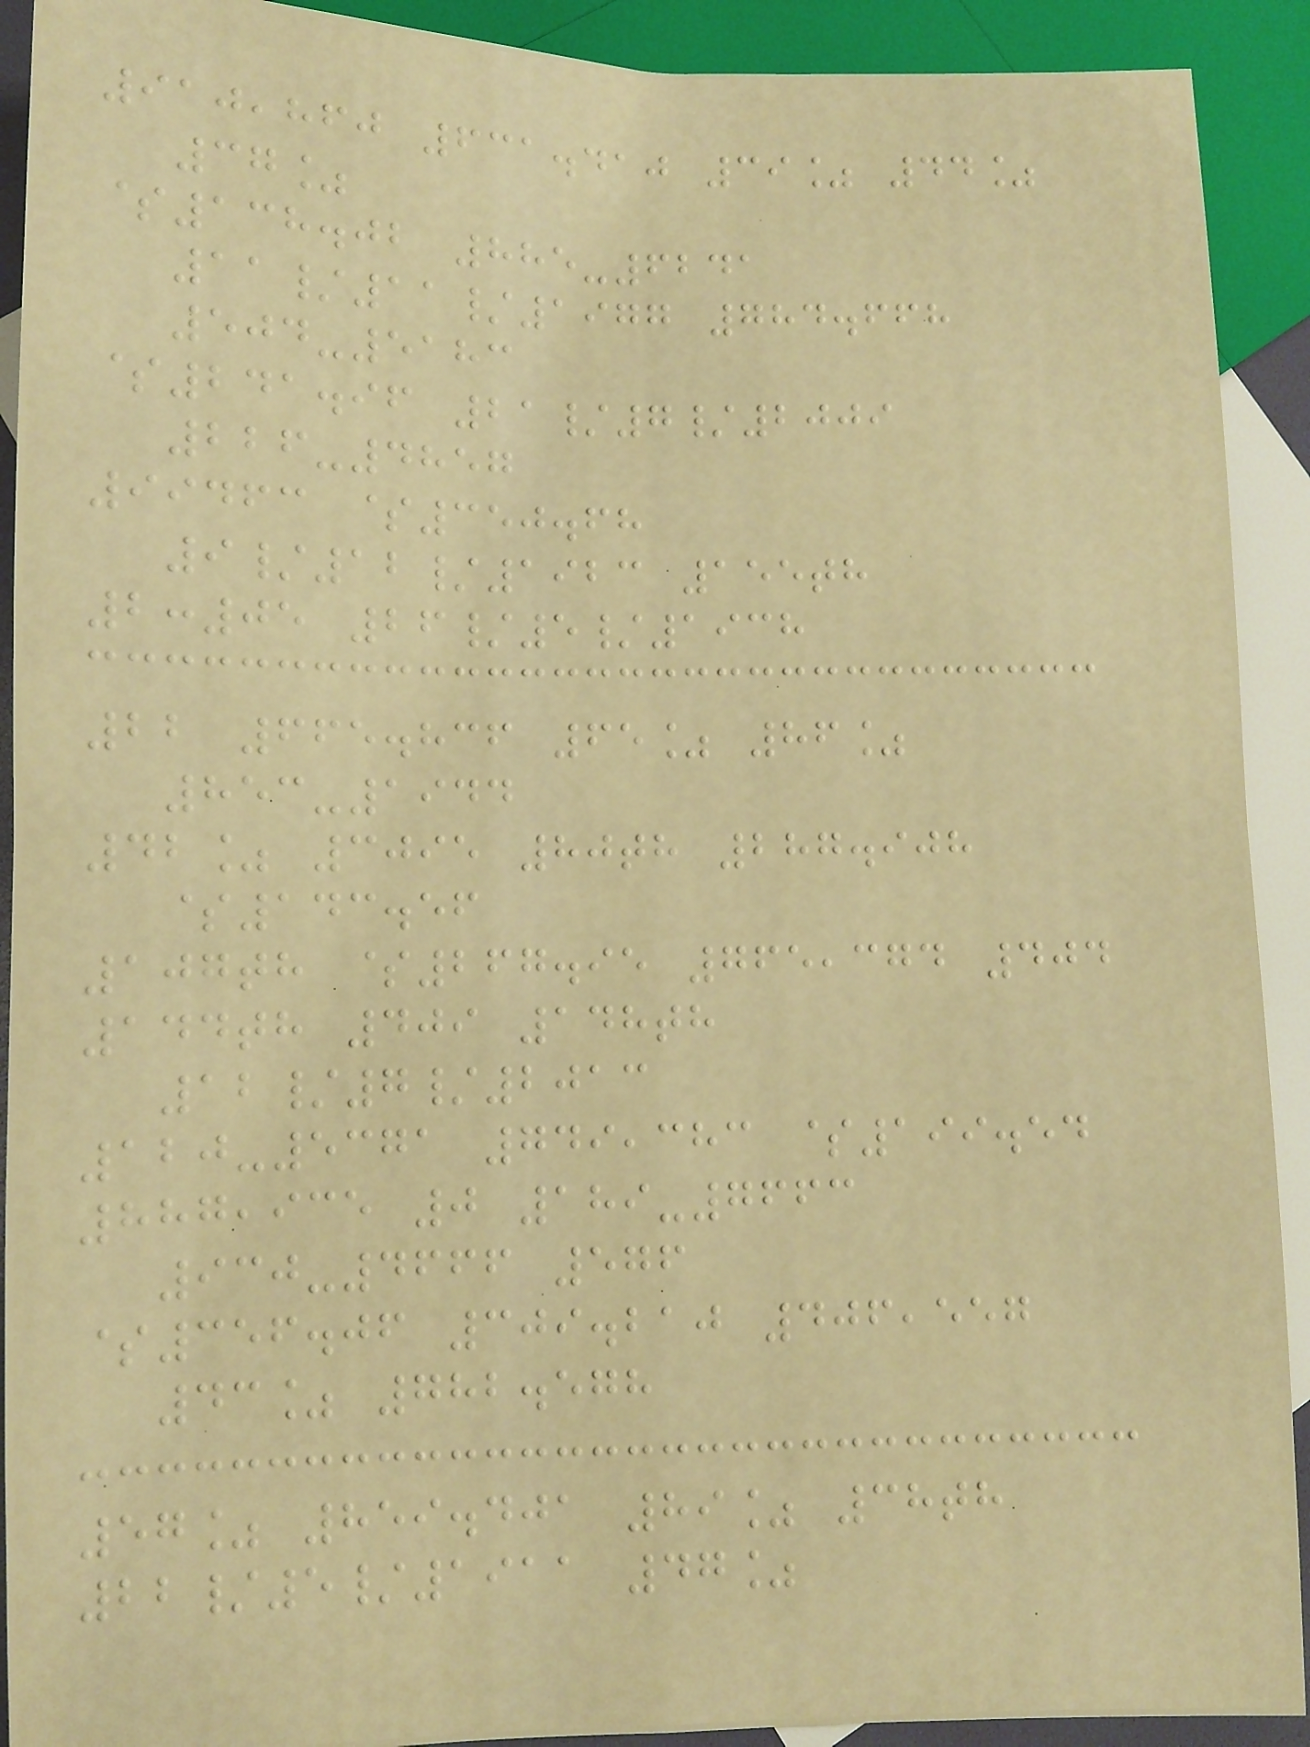910,860 631.410 39% 44%
37%
$138.02 885-6241
11/11/1977 784.668
504-5183
$241.96 21/7/2009
226-4857
99463 $350.68
9/12/1923 155th
2:05 26/5/1938
22 665.836 65% 86%
853-1944
42% 3095 80th 287.908
$143.56
107th $267.95 765,374 404
144th 409 148th
12/7/2013
120-5371 749,383 $199.54
887,935 0 189-7663
930-4666 576
$356.06 309.210 406,557
43% 782.578
57% 859.401 89% 38th
22/5/1911 47%
